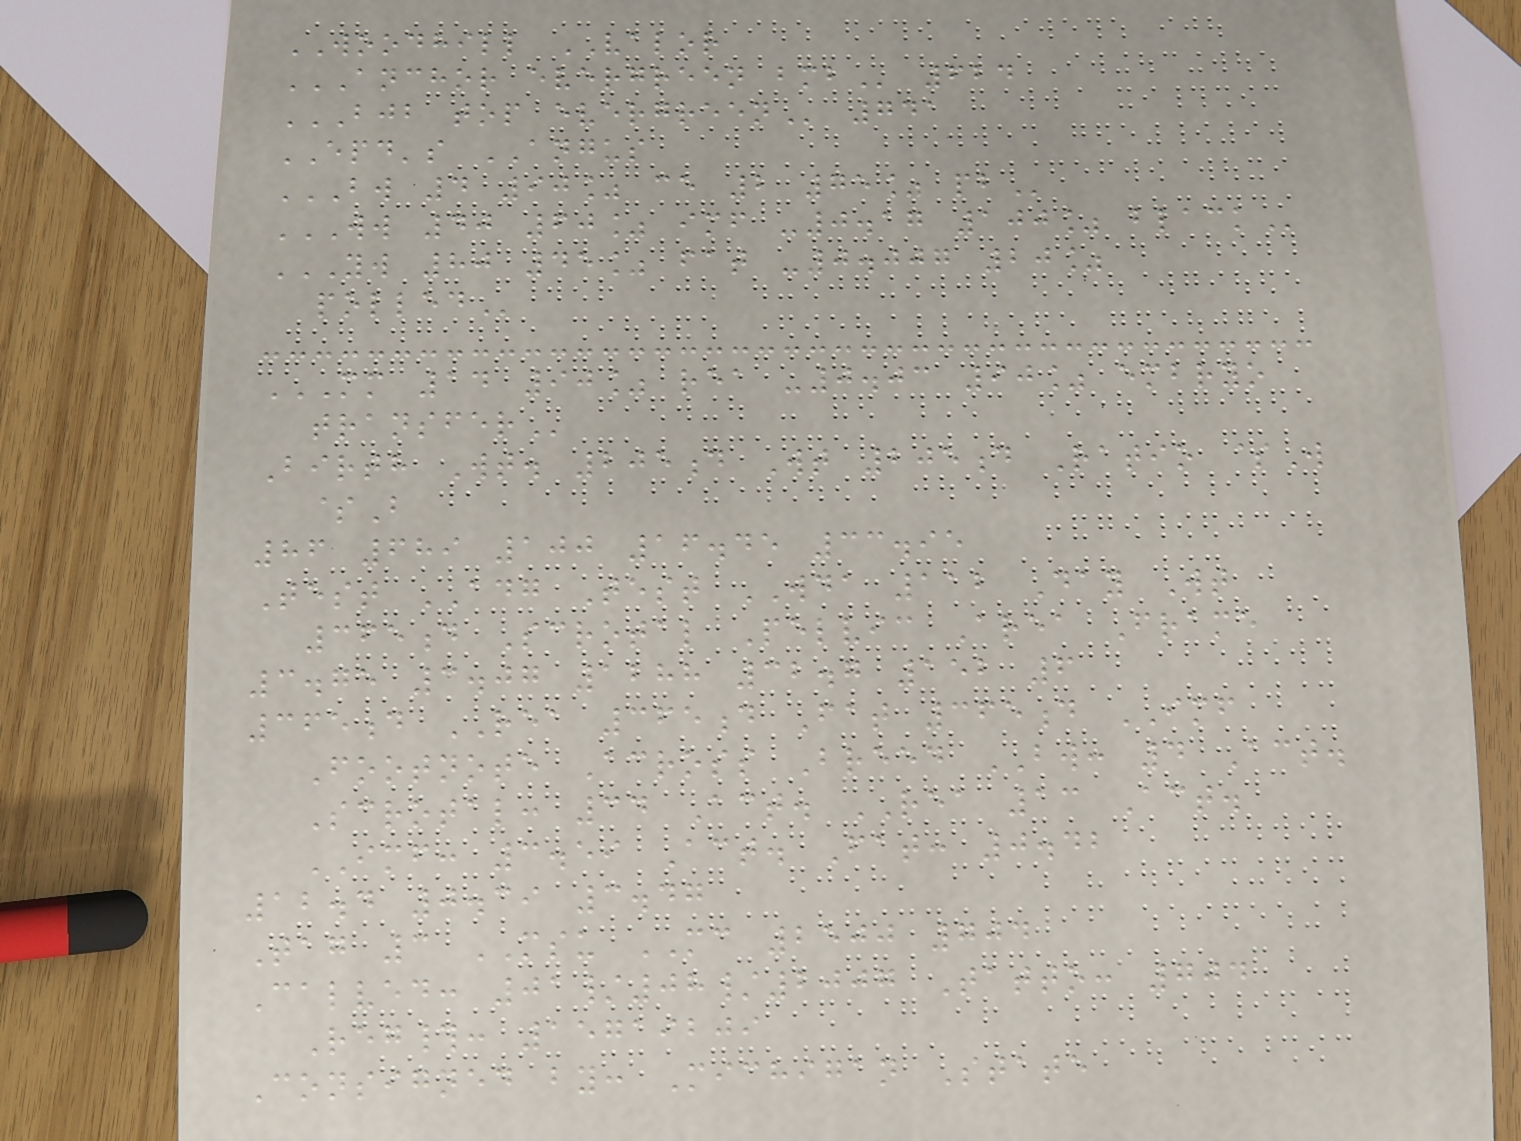WOODHILL VALOR
ANCHOR EVERGREEN BMB 624
BJB TOP EVERGREEN 741
EPD's ANGUS
BW 4 90% CE 2 75% PB
WW 40 60% IMF -0.17 100% BLACK
YW 80 45% FAT -0.007 20%
POLLED
MM 14 90% REA -0.03 90% EMBRYO
TRANSFER
Birth Wt. 205d Wt 205d Ratio $W
$B
86 689 100 16.45 33.95
Test ADG Test WDA 112 Day Wt
365d Scrotal Pelvic Area Frame
3.75 3.07 1288 32.7 152 6
365d REA 365d Fat 365d IMF
Footnote Across Breed BW: 4 Act.
Scrotal: 34 Act. REA 13 Act.
IMF: 3.59 Act. Fat: 0.42
12.4 0.39 3.47
Tag 3 MSU MC 2500 704
Calved: 01/08/2007 Tatto: 704
Reg#: 15719209
Consigned by: Michigan State
